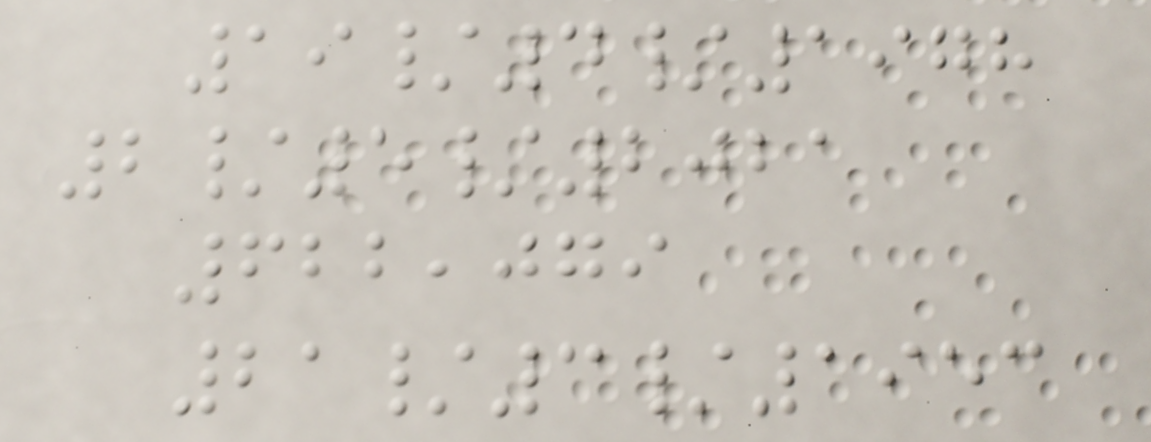19/4/1978
2/5/2021
622,079
21/3/1953
